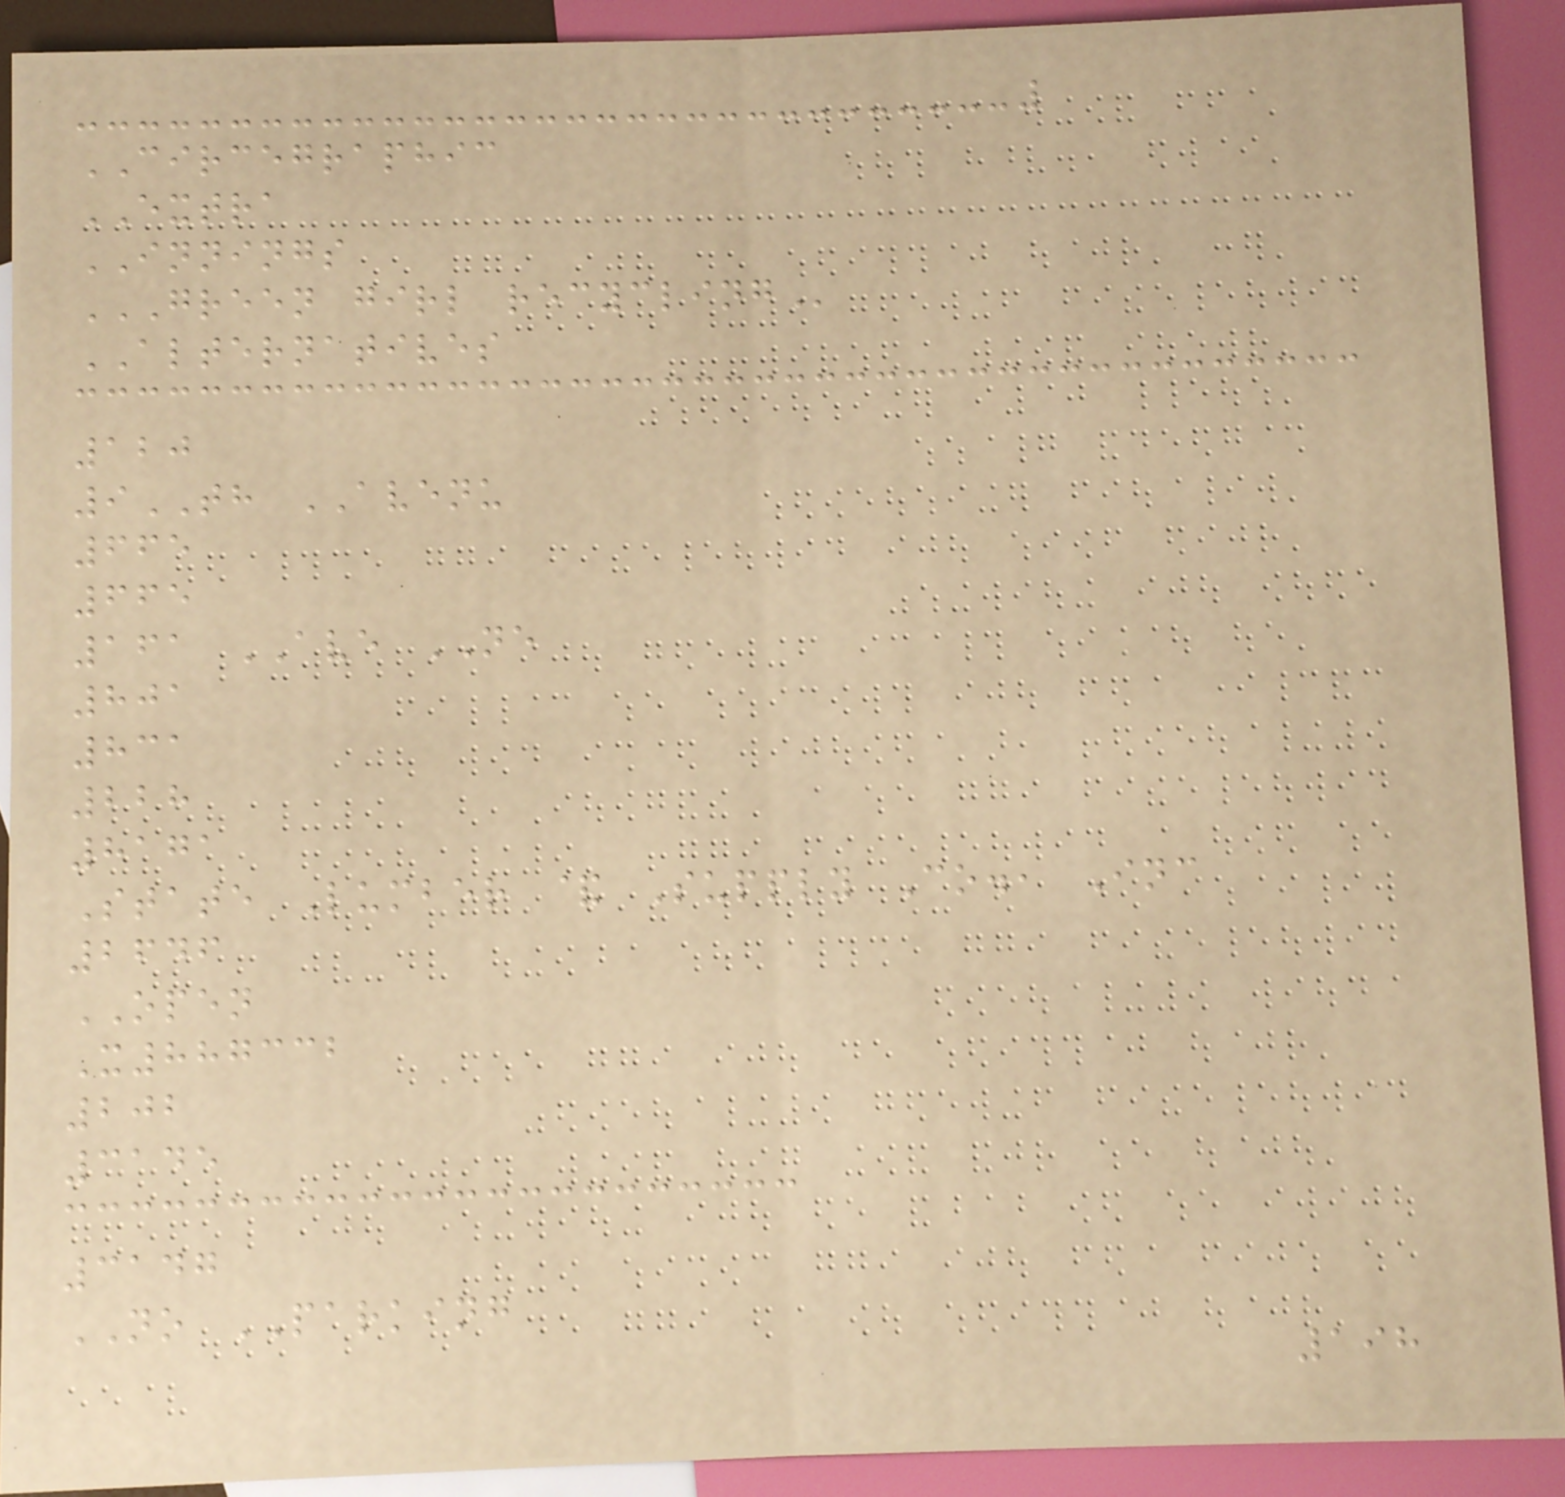CIRCEGRAPHIC
EXTRA
INNINGS
GREEN GIRL RECYCLING
ALTERNATIVES
120
9TH AVENU
665
665
161 AVE NE
801
831
228
8171
State Lumber & Supply Co., Inc
2646
OPEN
X887332
202
3145
3147
NO PARKING
198
